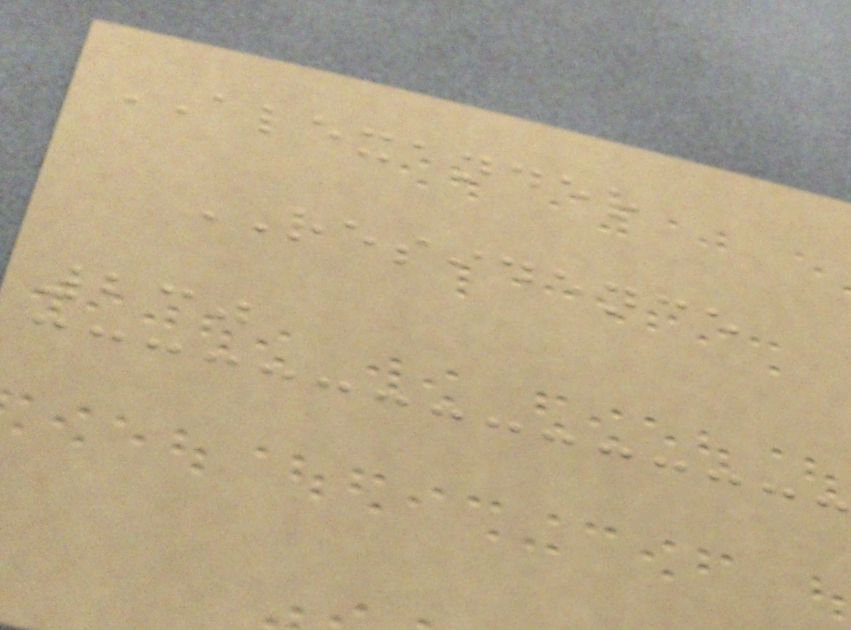ALEXANDER
RESIDENCE
230
